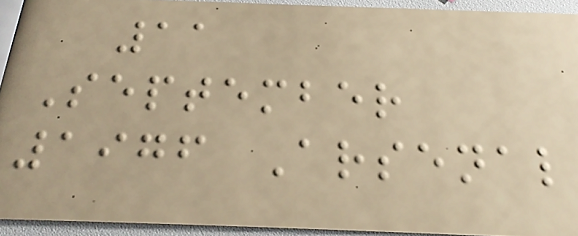11
September
1976 Arsenal
